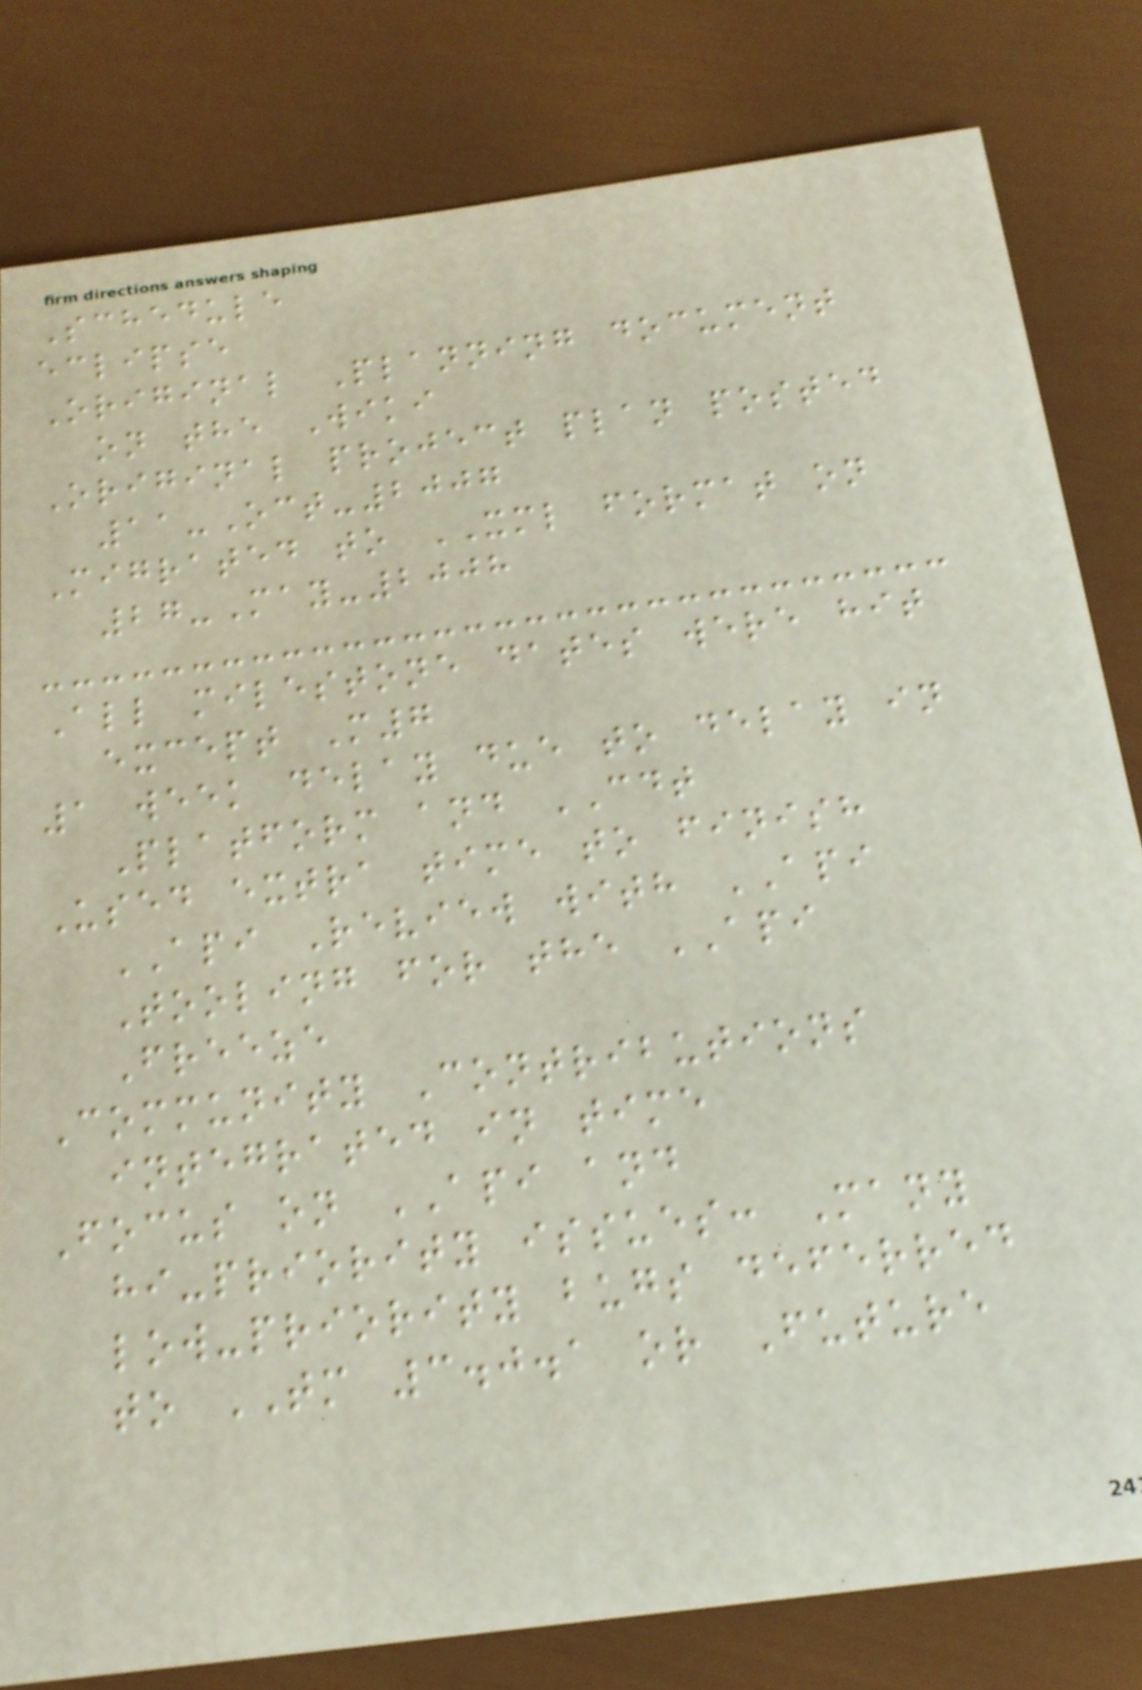Schedule
eclipse
Original Planning document
on the Wiki
Original project plan posted
11-Oct-2007
Migrated to XML format on
27-May-2008
All milestone dates were hit
except M7
1 week delay due to delay in
Platform and CDT
Used extra time to finish
API Review with API
Tooling for the API
Freeze
Community Contributions
integrated in time
Focus on API and
hi-priority issues: Many
low-priority bugs deferred
to TM 3.0.1 or Future
